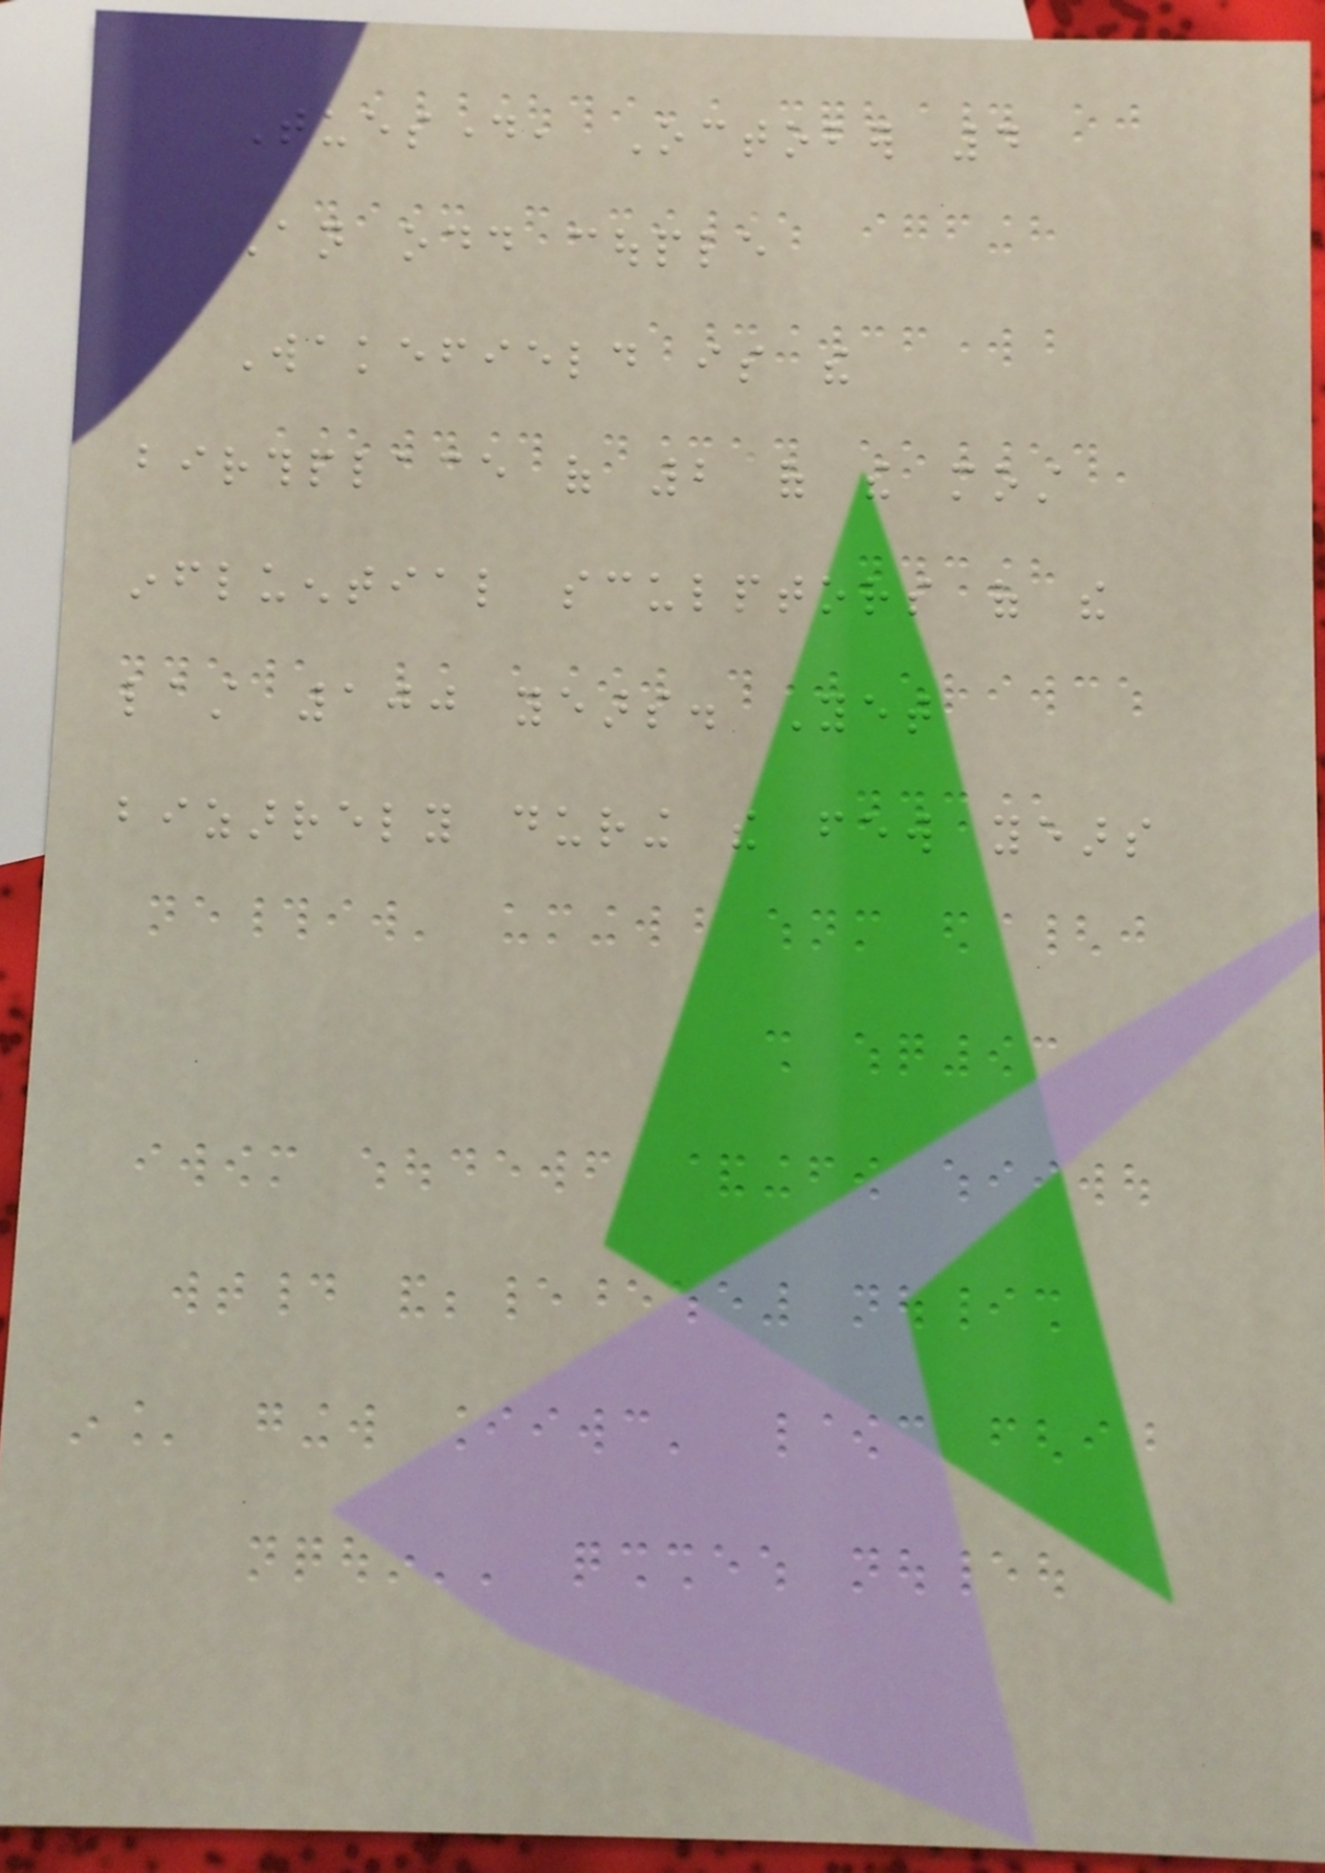Tuesday, October 4
An odd couple
Wakefield is the
birthplace of 2 of the most
influential sculptors of the
last 100 years. Yet
bizarrely during the few years
